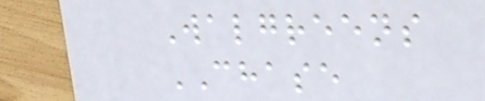Walgreens
CHASE
